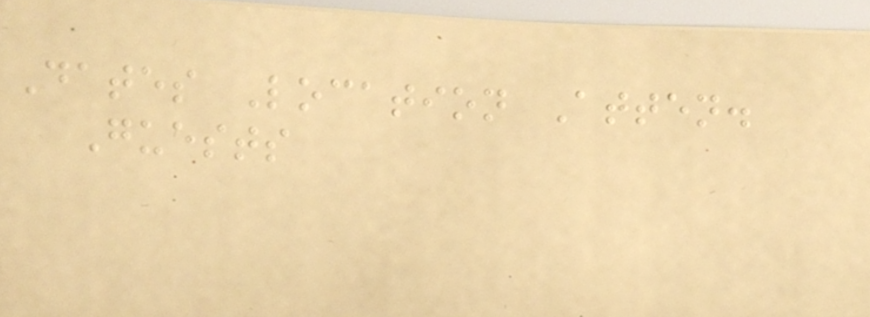Dates Location Atten.
Guests
